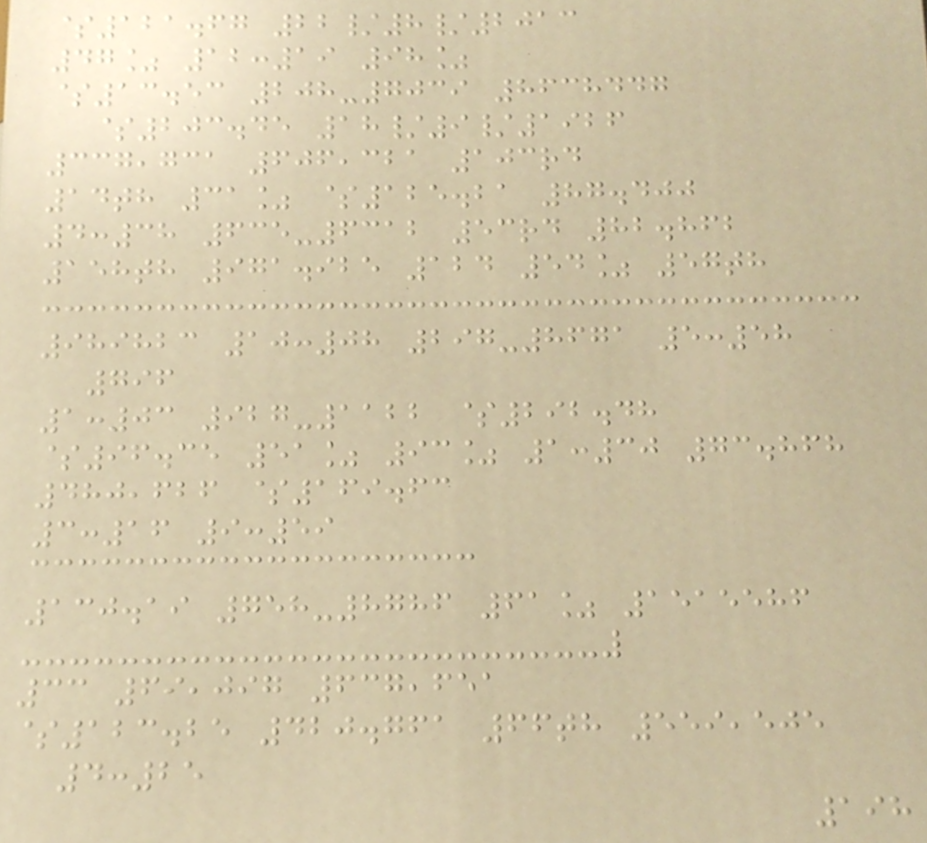$121.67 22/8/2013
47% 12:19 98%
$13.53 208-7039 8638447
$203.45 18/9/1926
337,731 606,321 103rd
14th 31% $125.21 87.400
4:38 635-6312 53rd 82.862
158th 971.925 124 54% 57th
989823 10:08 297-8671 5:58
796
1:03 927-1122 $292.48
$96.35 51% 93% 1:30 73.868
480,626 $169.63
3:16 9:59
130.19 758-8786 61% 1515586
33 69,097 637,651
$123.25 420.761 66th 559,505
4:25
198
